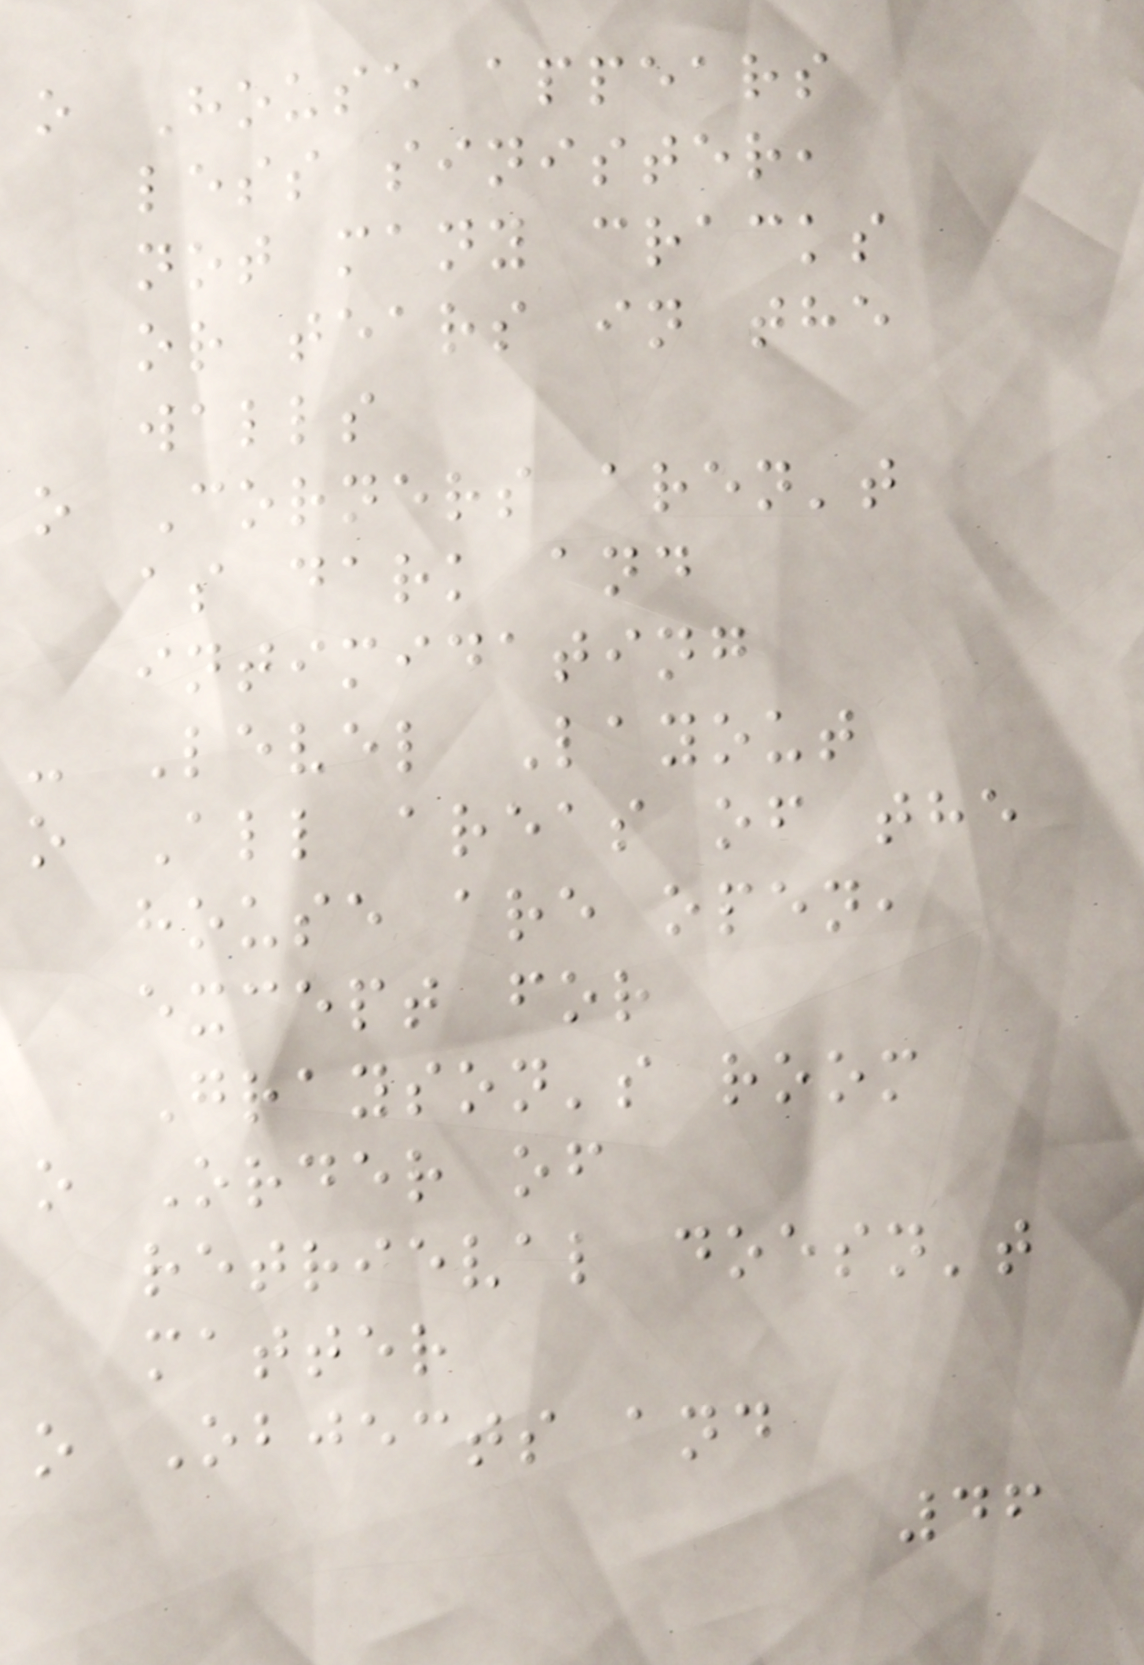o House appears
less sinister,
not many cracks
or tears in the
walls
o Corners aren't
as dark and
intimidating
- Level Layout
o All areas of the
house are open,
except for
Grayson's room
o Order of
retrieval doesn't
matter
o Objects and
46
